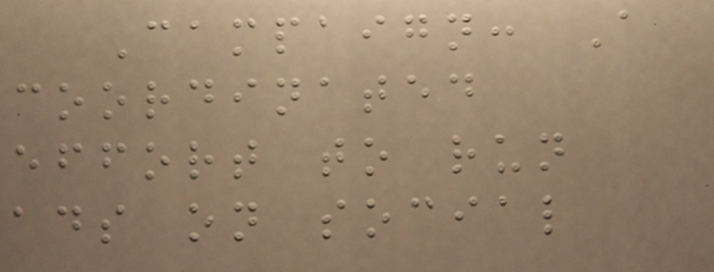Campaign: A
coordinated
effort to run
ads on social
